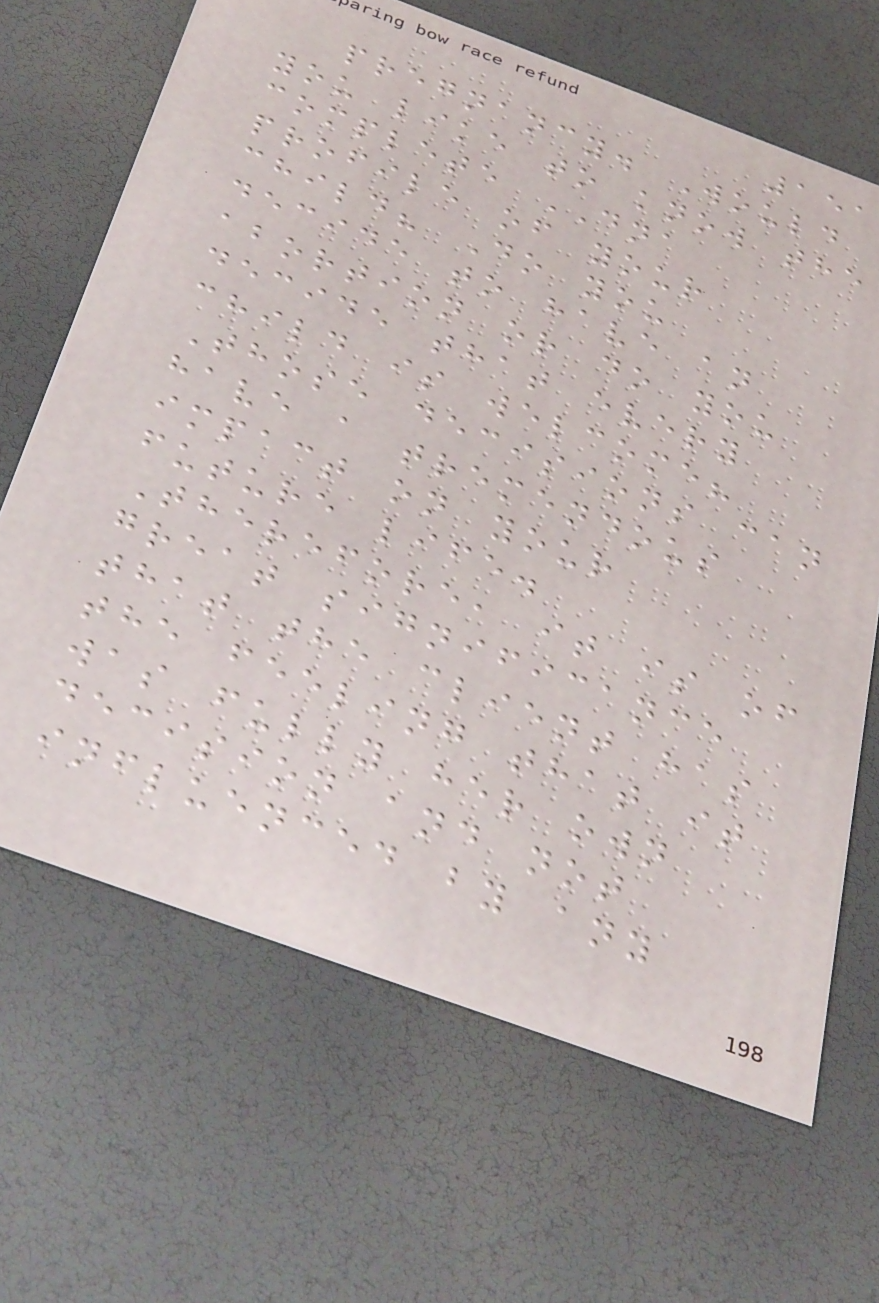151
pregnancy. Would
you like to know the
complete DNA
profile of your
child? Do you
decide to have an
abortion or do you
decide that every
child is welcome?
Those decisions can
have a tremendous
impact on your
future life.
Therefore, it is of
great significance
that the client has
the feeling that it
was fully her own
decision and not
influenced by any
